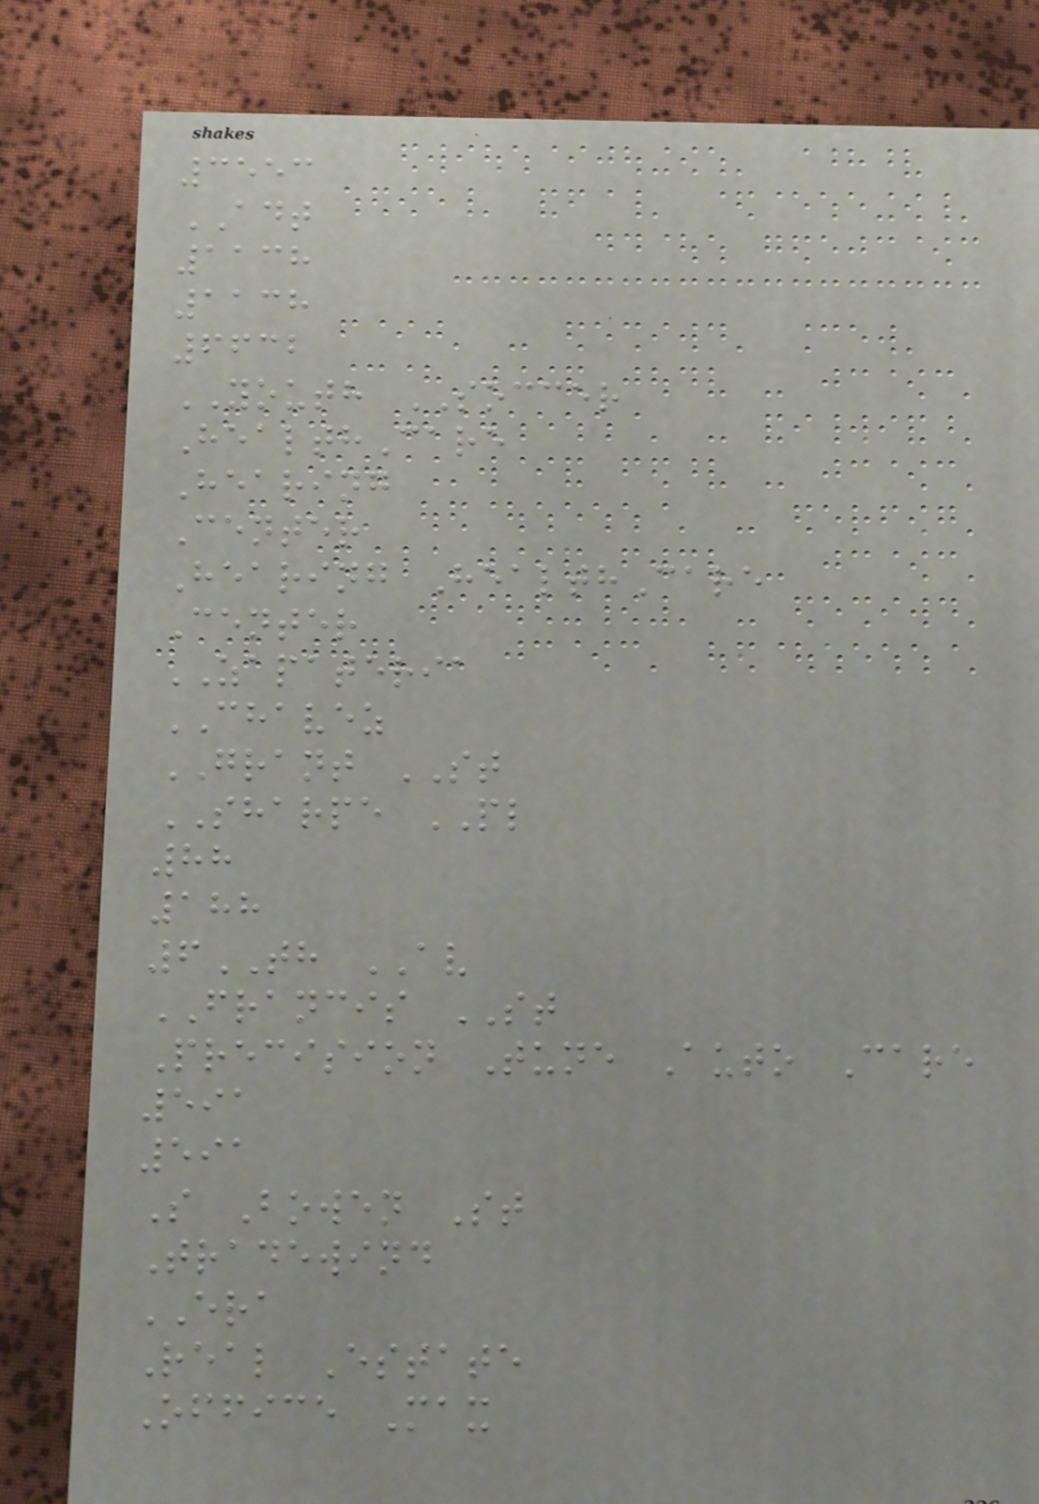3553
ADT
1138
1138
6632
YOUTH SOCCER
HealthCare
Hearing
Center
Hearing HealthCare
Center
ZAPATERIA
CHAVEZ
GRANT ST
SHARPE PL
88
188
6TH AV
FRANCIS ST
Precision Tune Auto Care
591
591
S Bowen St
Tradewind
ERA
Real Estate
Office Max
